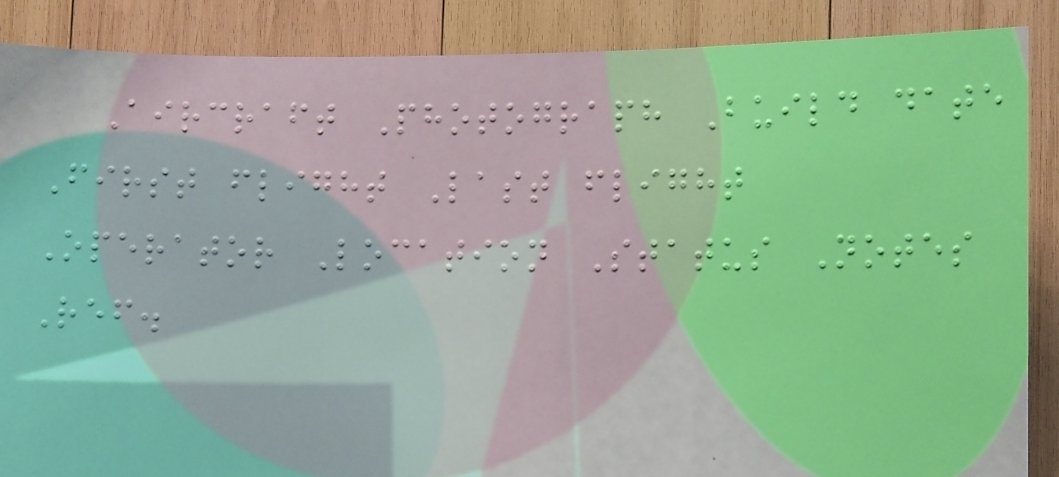Aircraft Photograph Build date
First flight Last flight
Operator Location Status Notes
Ref.
